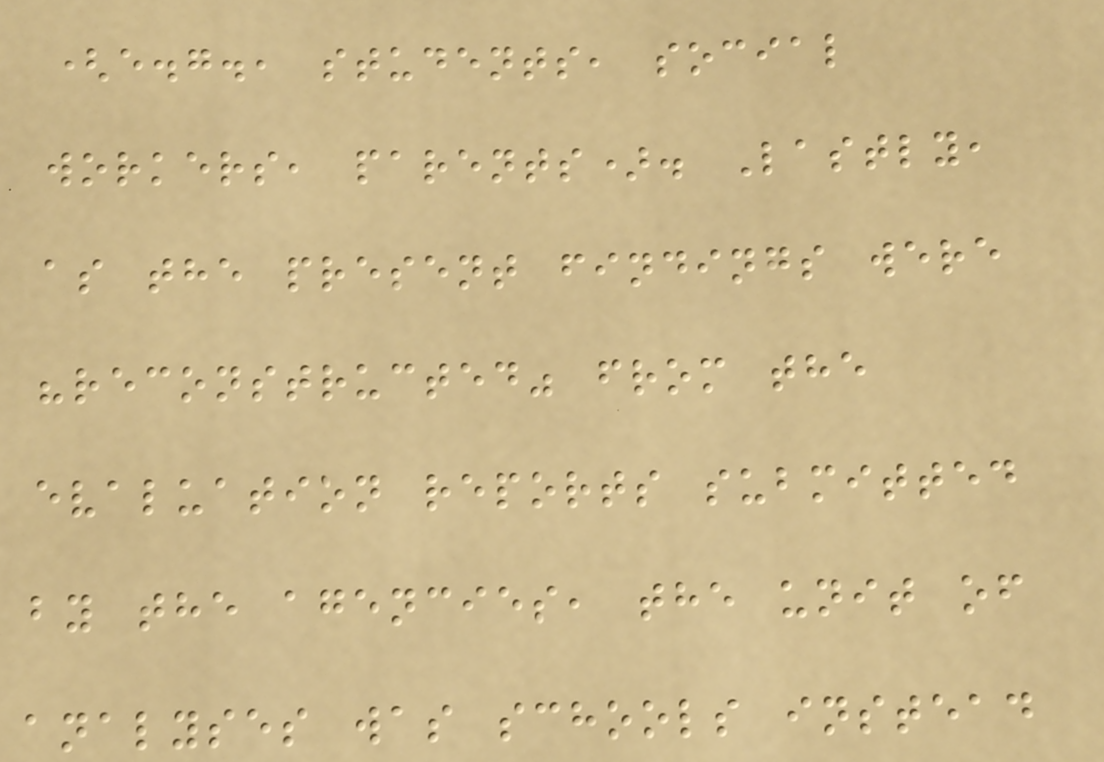(e.g., students, social
workers, parents). Lastly,
as the present findings were
"reconstructed" from the
evaluation reports submitted
by the agencies, the unit of
analyses was schools instead
